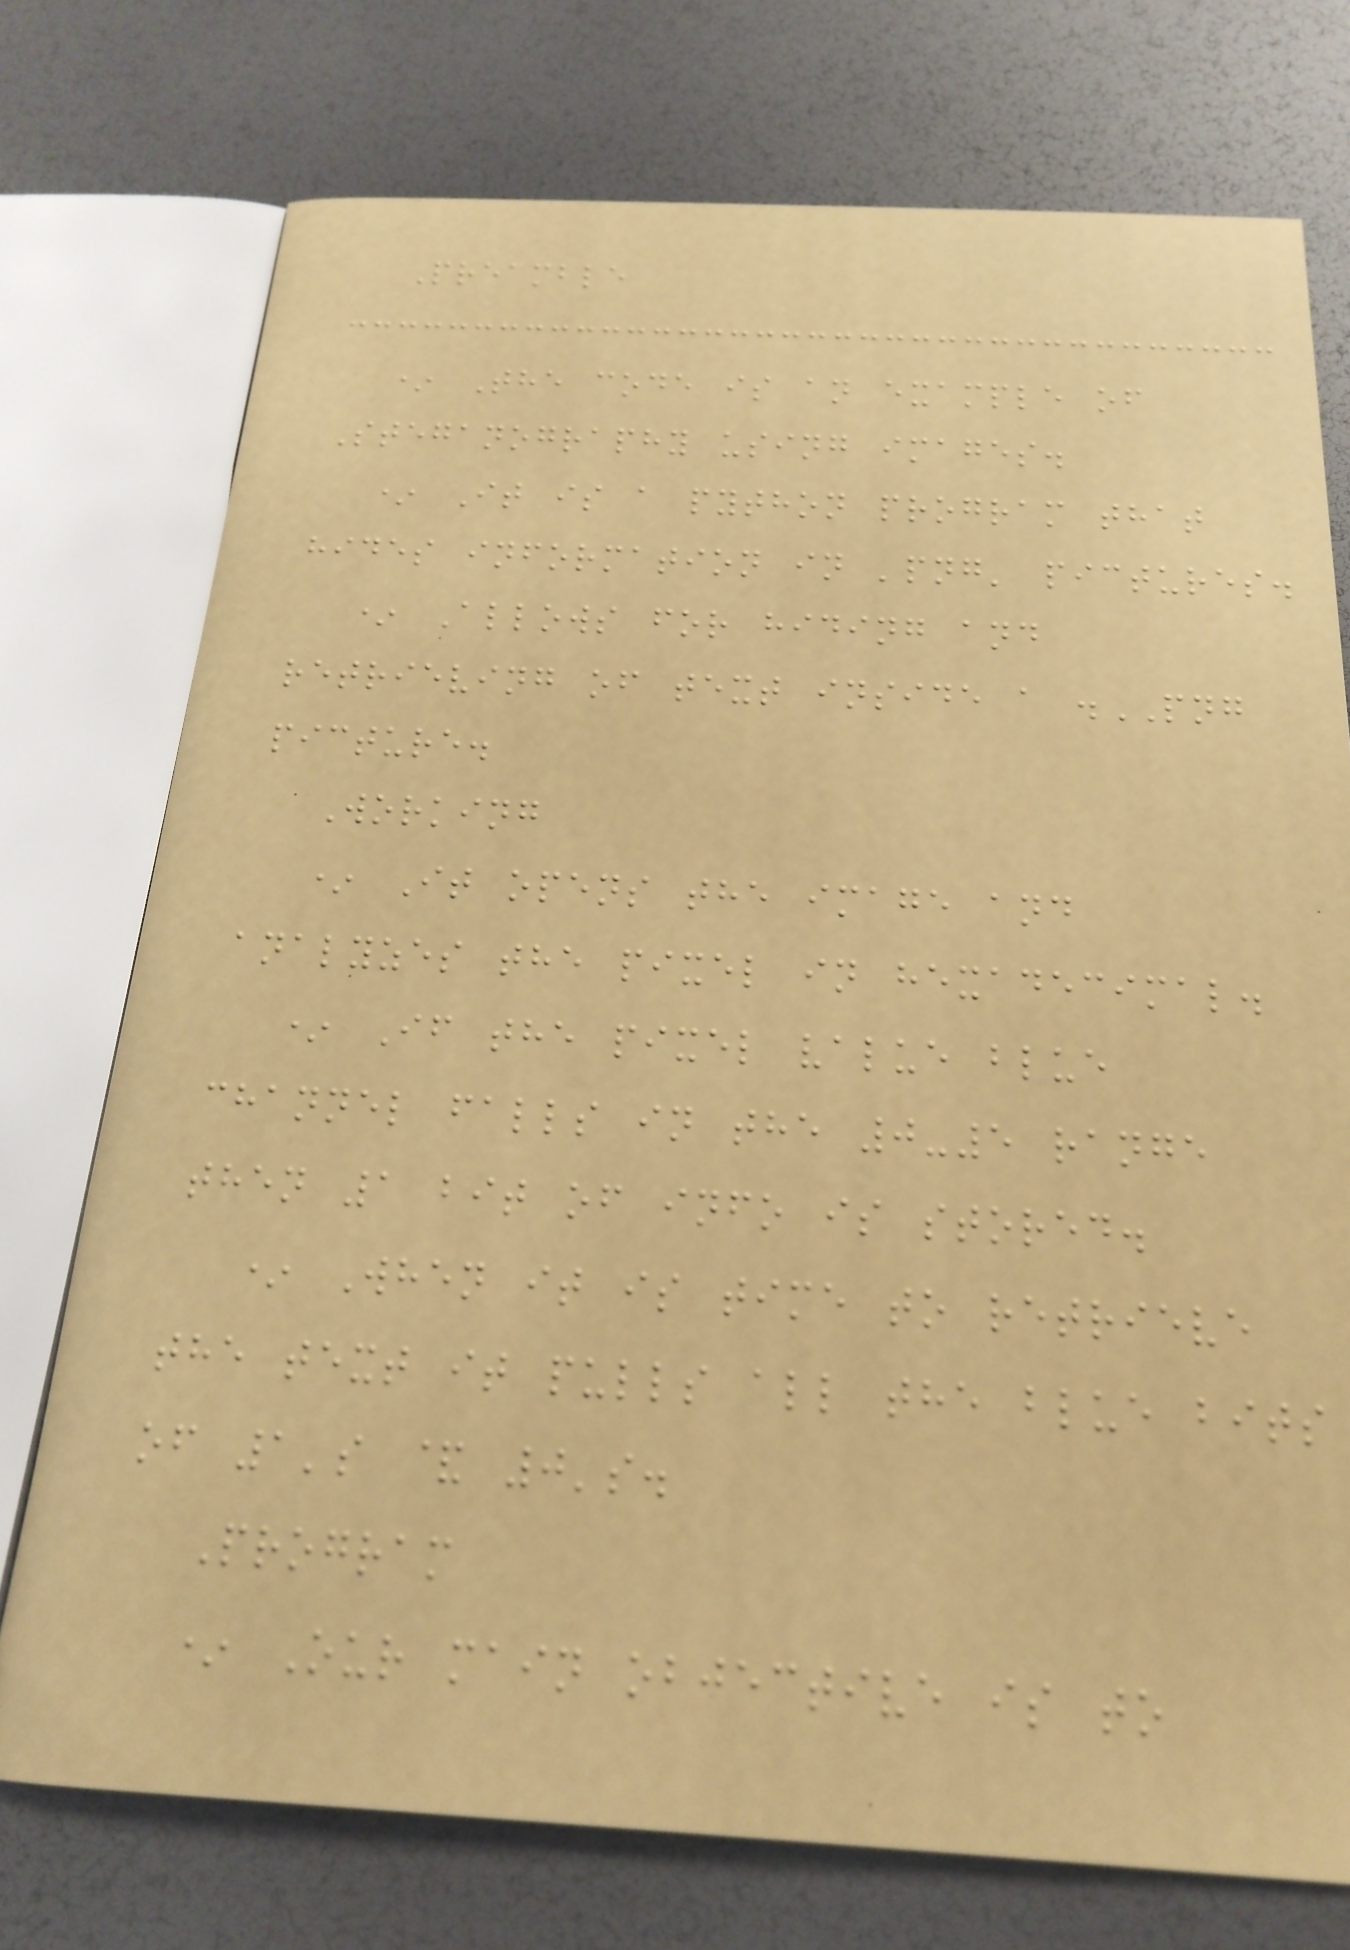Preamble
* The code is an example of
Steganography using images.
* It is a python program that
hides information in 'png' pictures.
* Allows for hiding and
retrieving of text inside a .PNG
picture.
Working
* It opens the image and
analyzes the pixel in hexadecimal.
* If the pixel value blue
channel falls in the 0-5 range
then 1 bit of info is stored.
* When it is time to retrieve
the text it pulls all the blue bits
of 1's & 0's.
Program
* Our main objective is to
